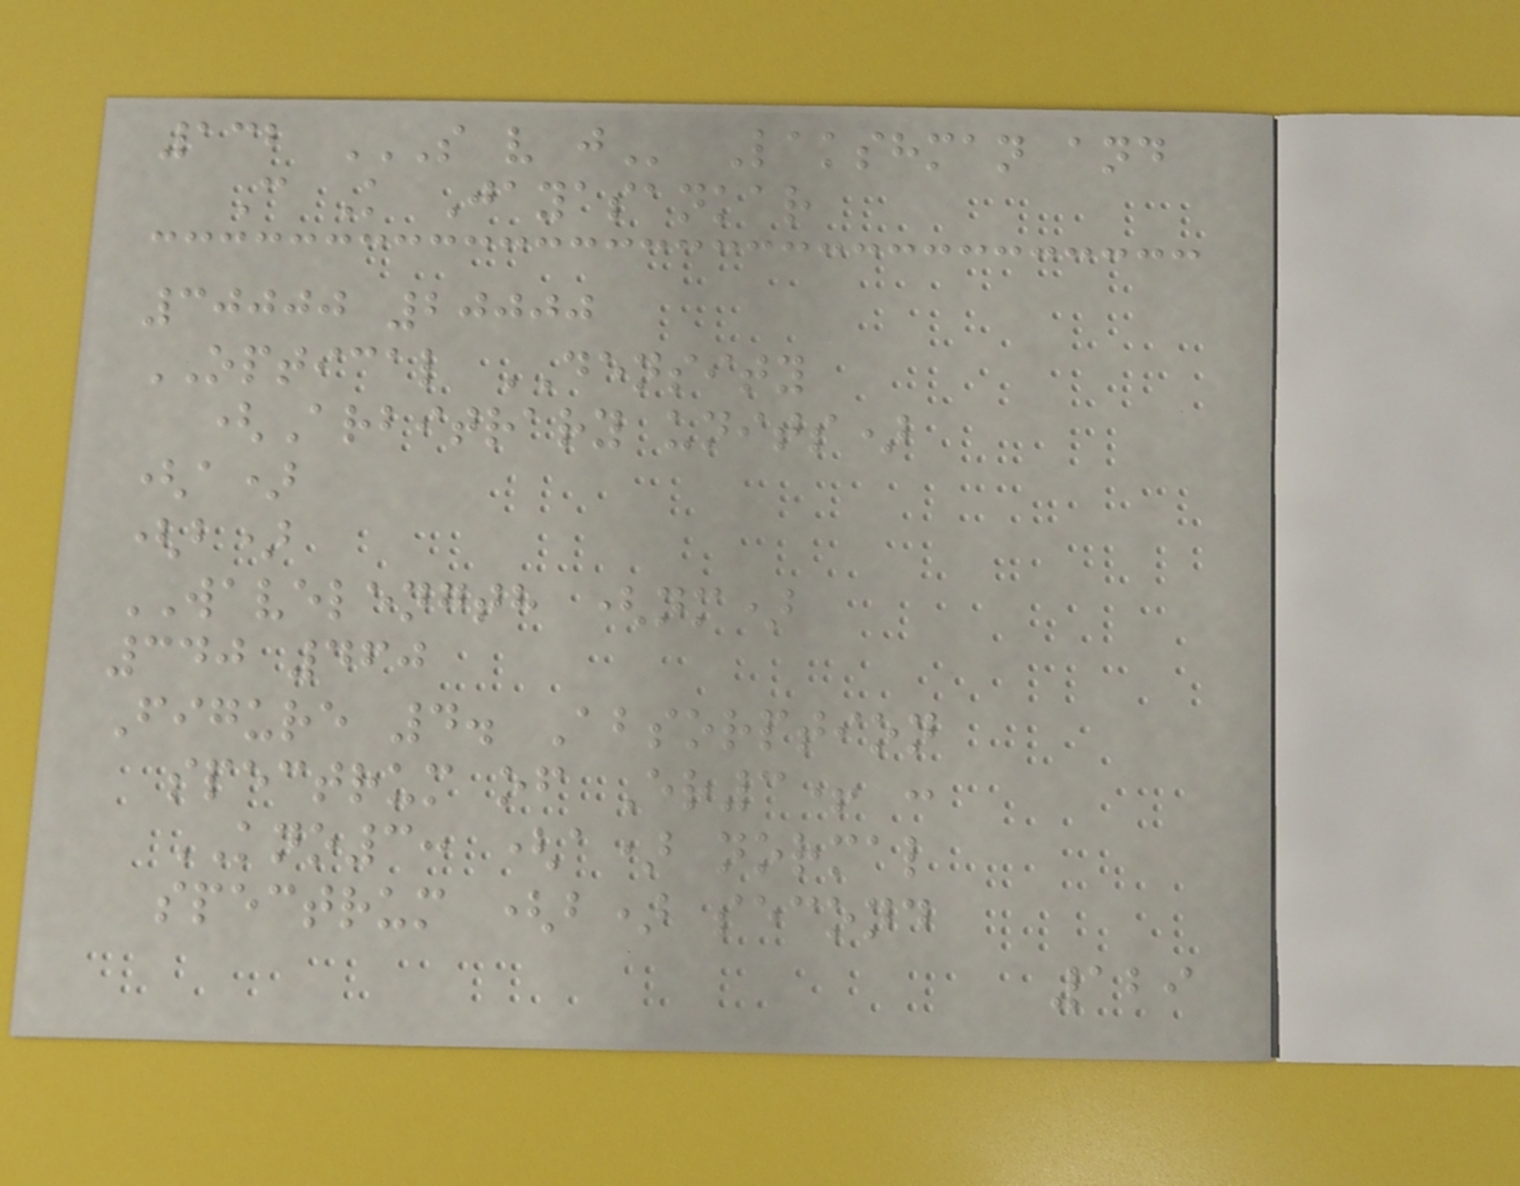132 S V J Lakshman and
C K Jayasankar
30000 20000
OPTICAL DENSITY
(Arbitrary units)
(a)
(b)
WAVELENGTH (nm)
340 460
Figure 4. Absorption
spectrum of Er3+ :
KNO3: (a) normal
spectrum (b) second
129
